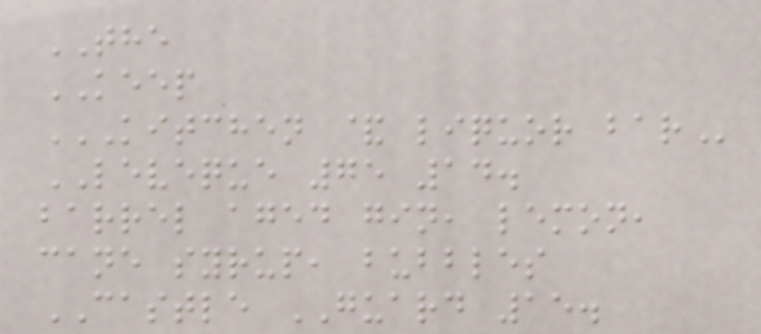THE
KEEP
KITCHEN & LIQUOR BAR
LEVEQUE 75 14.
barrel aged gin, lemon,
cane syrup, bubbles
CASTLE GUARD 15.
